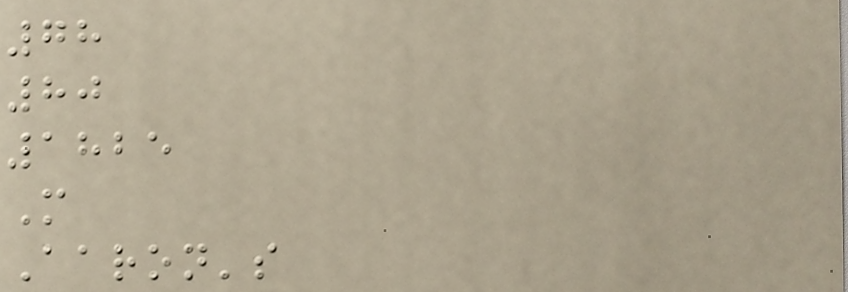78
80
1825
M
Aaron's
